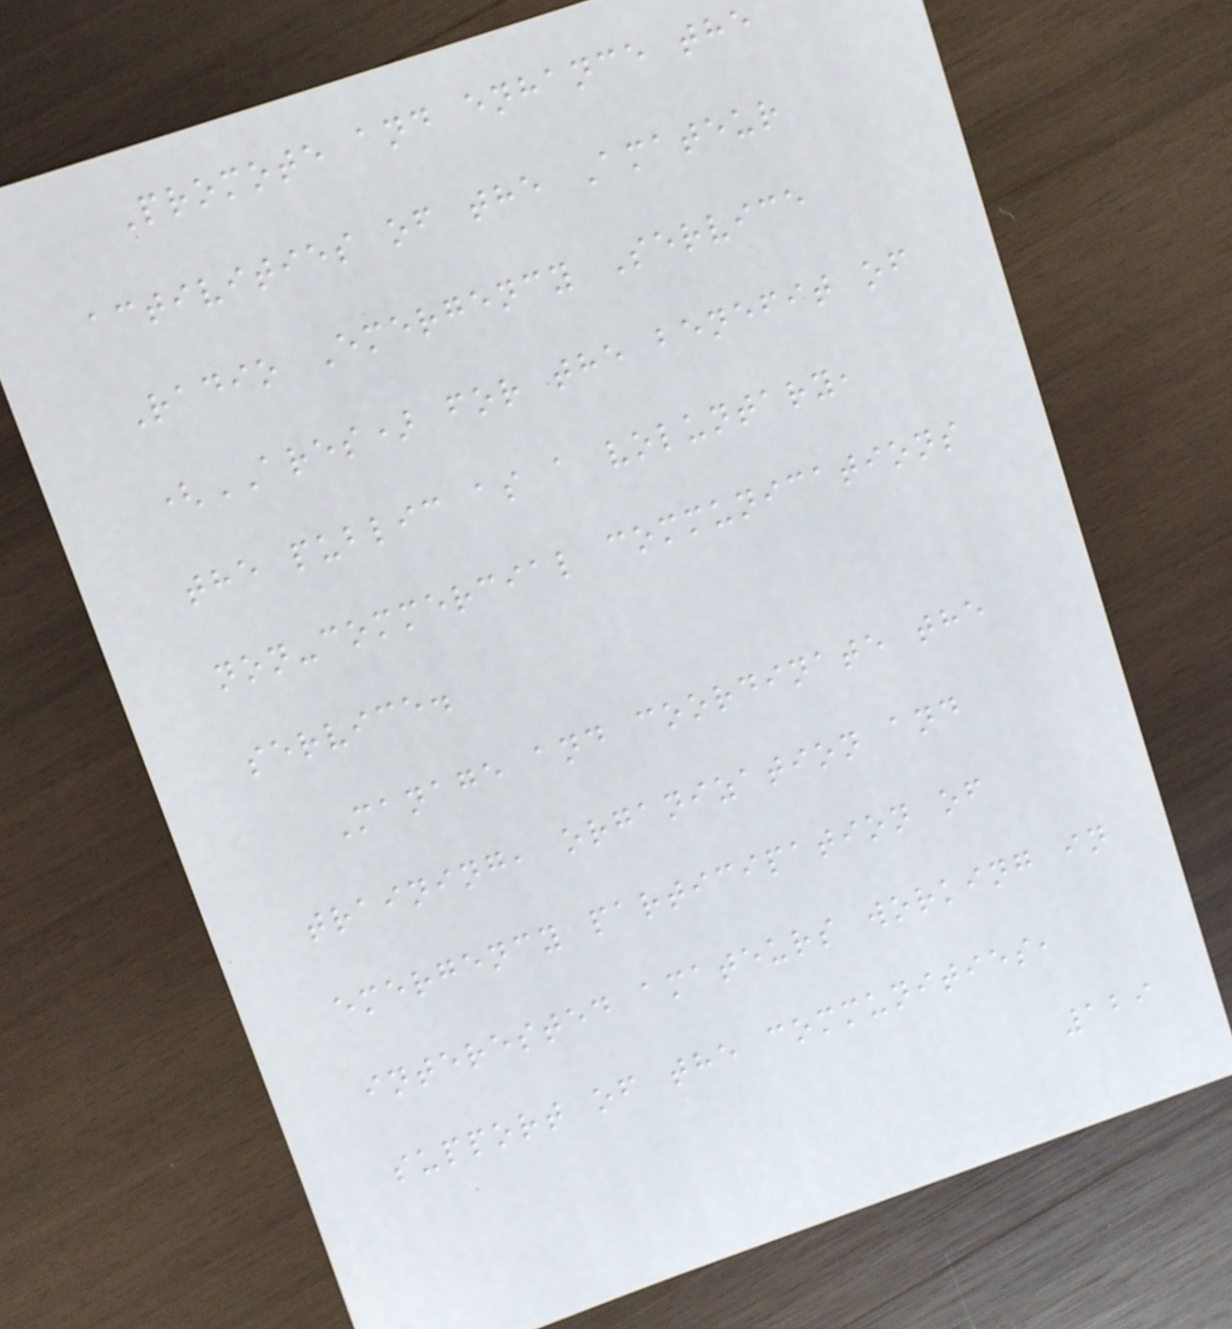Promote and enhance the
activities of the Amateur
Radio Emergency Service
(ARES) for the benefit of
the public as a voluntary,
non-commercial communications
service.
Manage and coordinate the
training, organization and
emergency participation of
interested amateurs working in
support of the communities,
129
